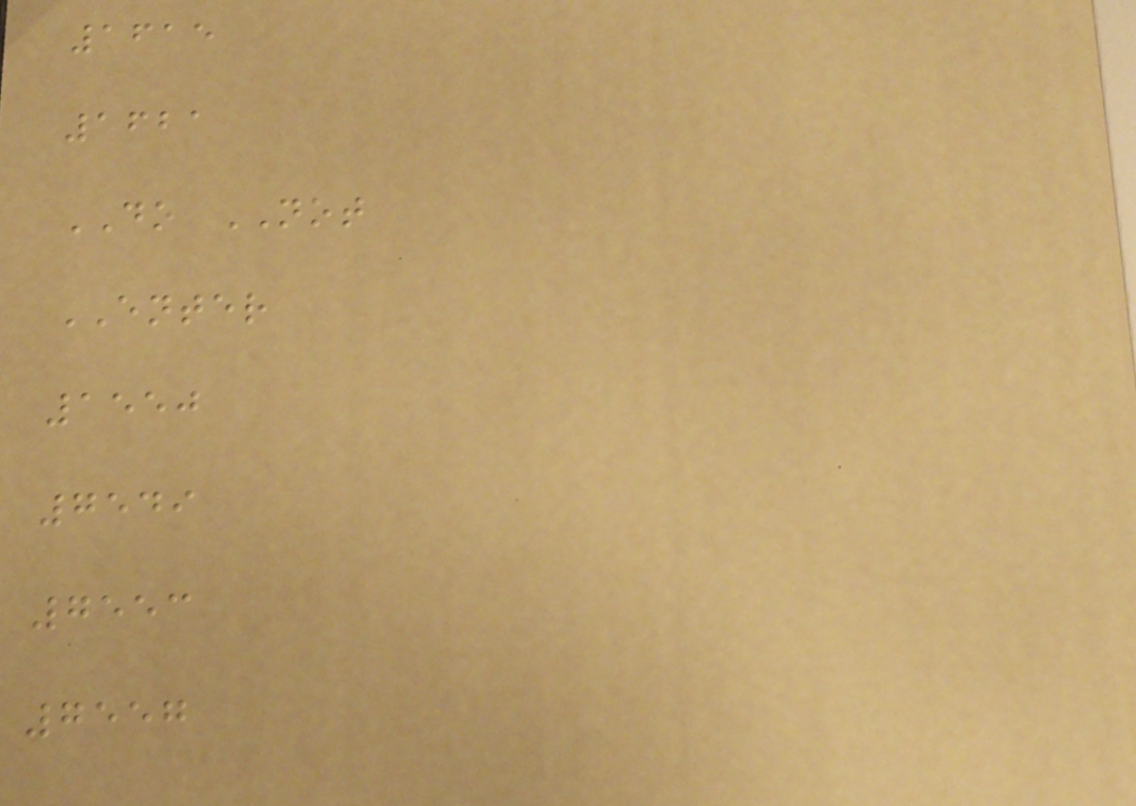1615
1621
DO NOT
ENTER
1550
7549
7553
7557
